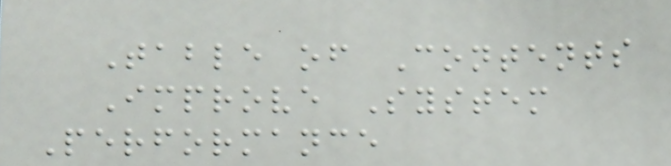Table of Contents
Improve System
Performance
